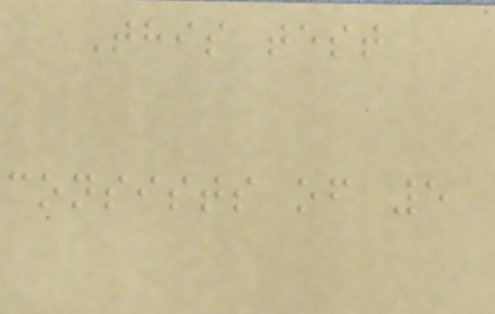This test
consists of 5
